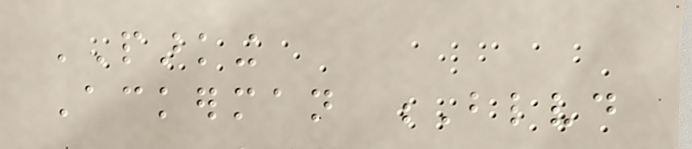PARKING
Ackerman Blvd
